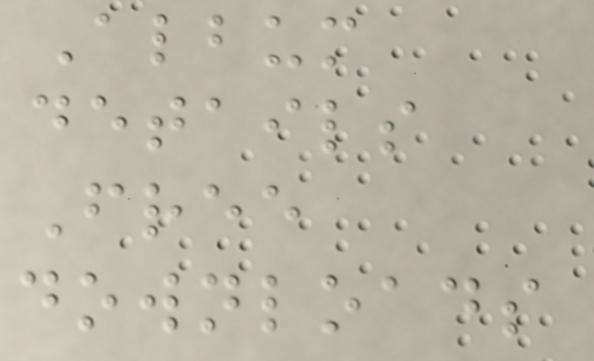Album
details
Free
downloads
